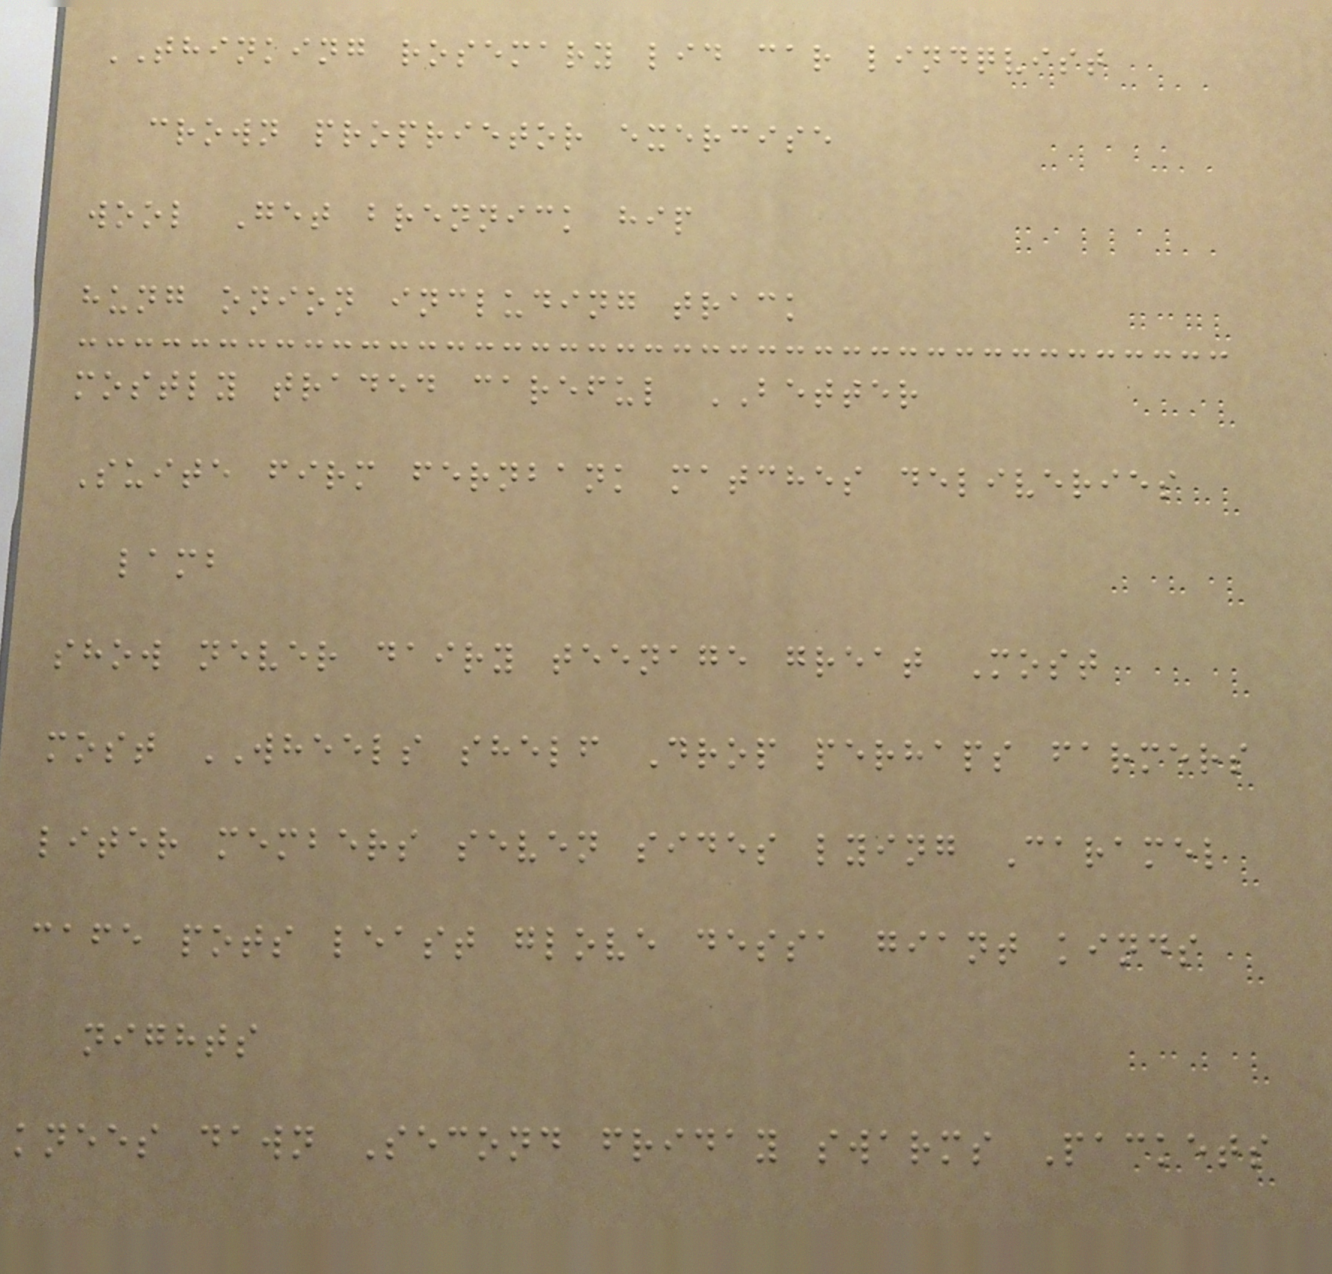THINKING rosemary lid car lindqvist
crown proprietor exercise
wool Get brennick hip
hung onion including track
mostly traded careful BETTER
Suite firm fernbank matches deliveries
lamb
show never dairy teenage great Most
most WHEELS shelf Drop perhaps farmers
liter members seven sides lying Caramel
cafe pots least glove dessa giant kinds
nights
knees dawn Second friday swarms Packets
